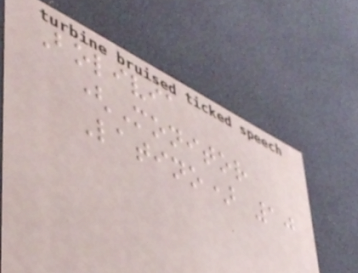Bolivia
(Monitor
Latino) 10
